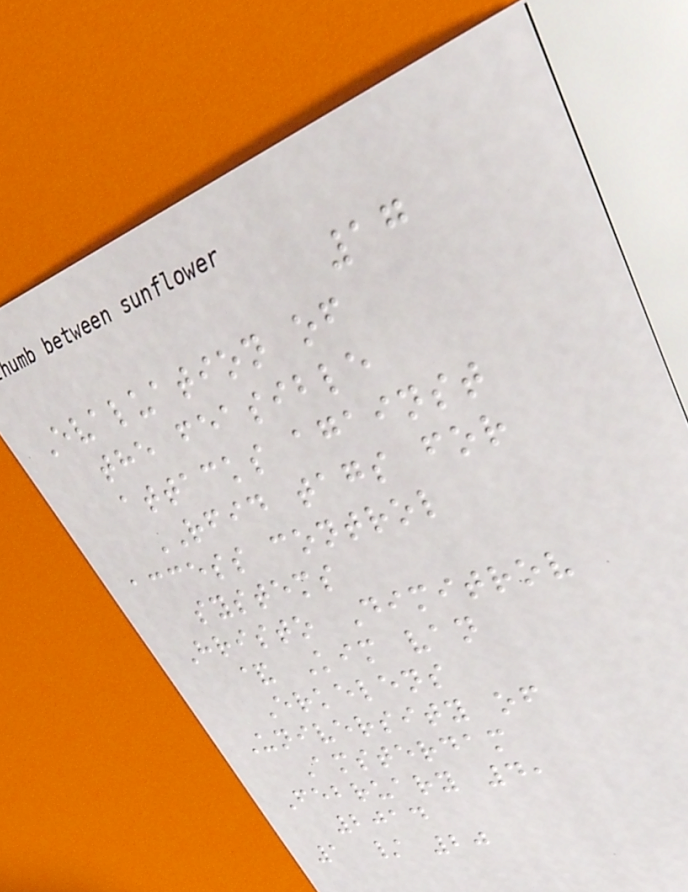17
Evaluation of
the feasible
attacks against
RFID tags for
access control
systems
Hristo Dimitrov
& Kim van
Erkelens
University of
Amsterdam
February 4,
2014
1 / 20
